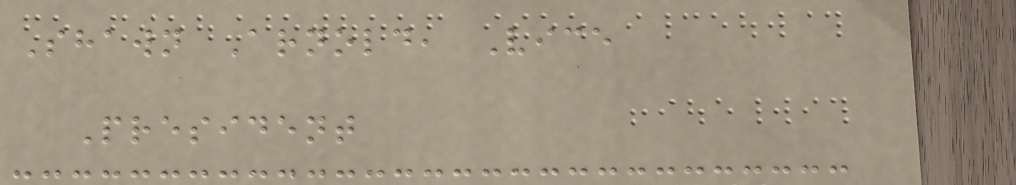Shawn Arnold, Vice
President
